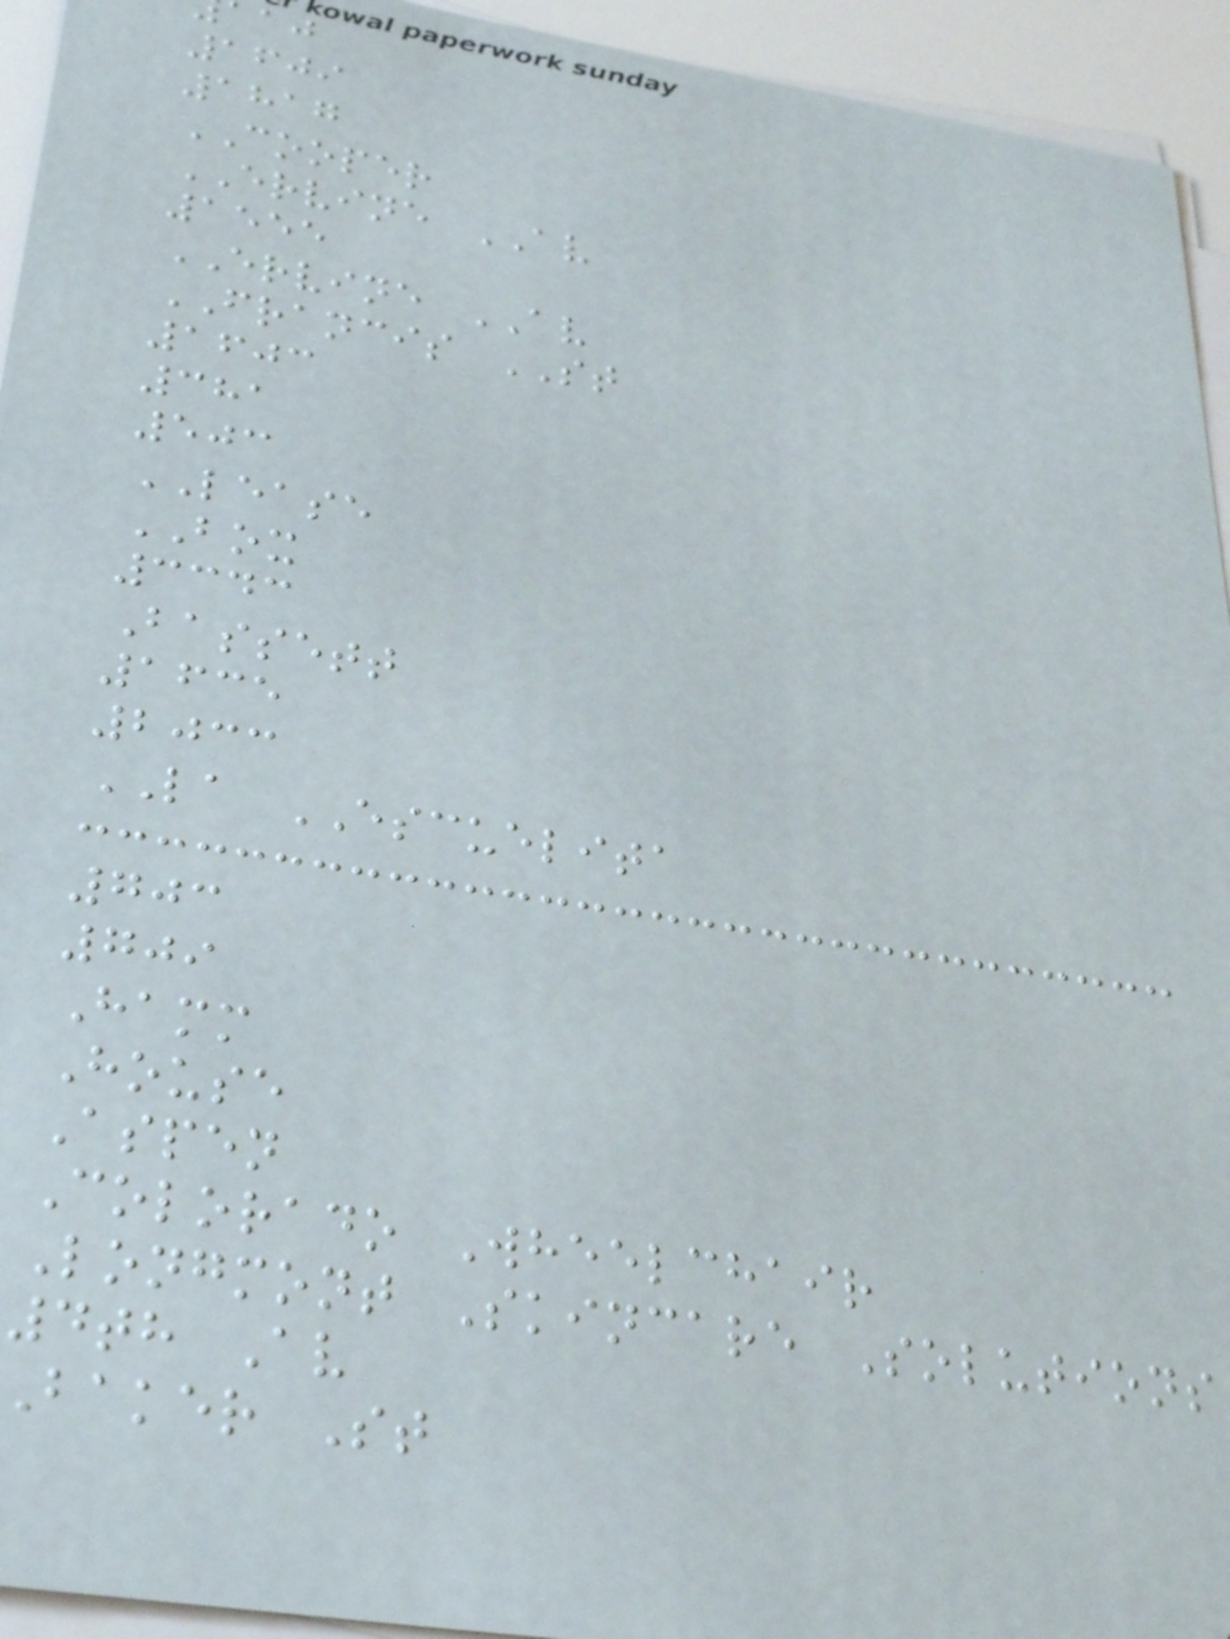1609
1817
COOPER
ERVINE AV
1555
ERVINE AV
FRANCIS ST
1603
381
503
LEASE
BOX
3343
Bassett
1635
2033
LA ESCUELITA
703
709
Hamm
House
Aspen
Colorado Wheelchair
Longmont Skincare Solutions
4th Av
baker St
